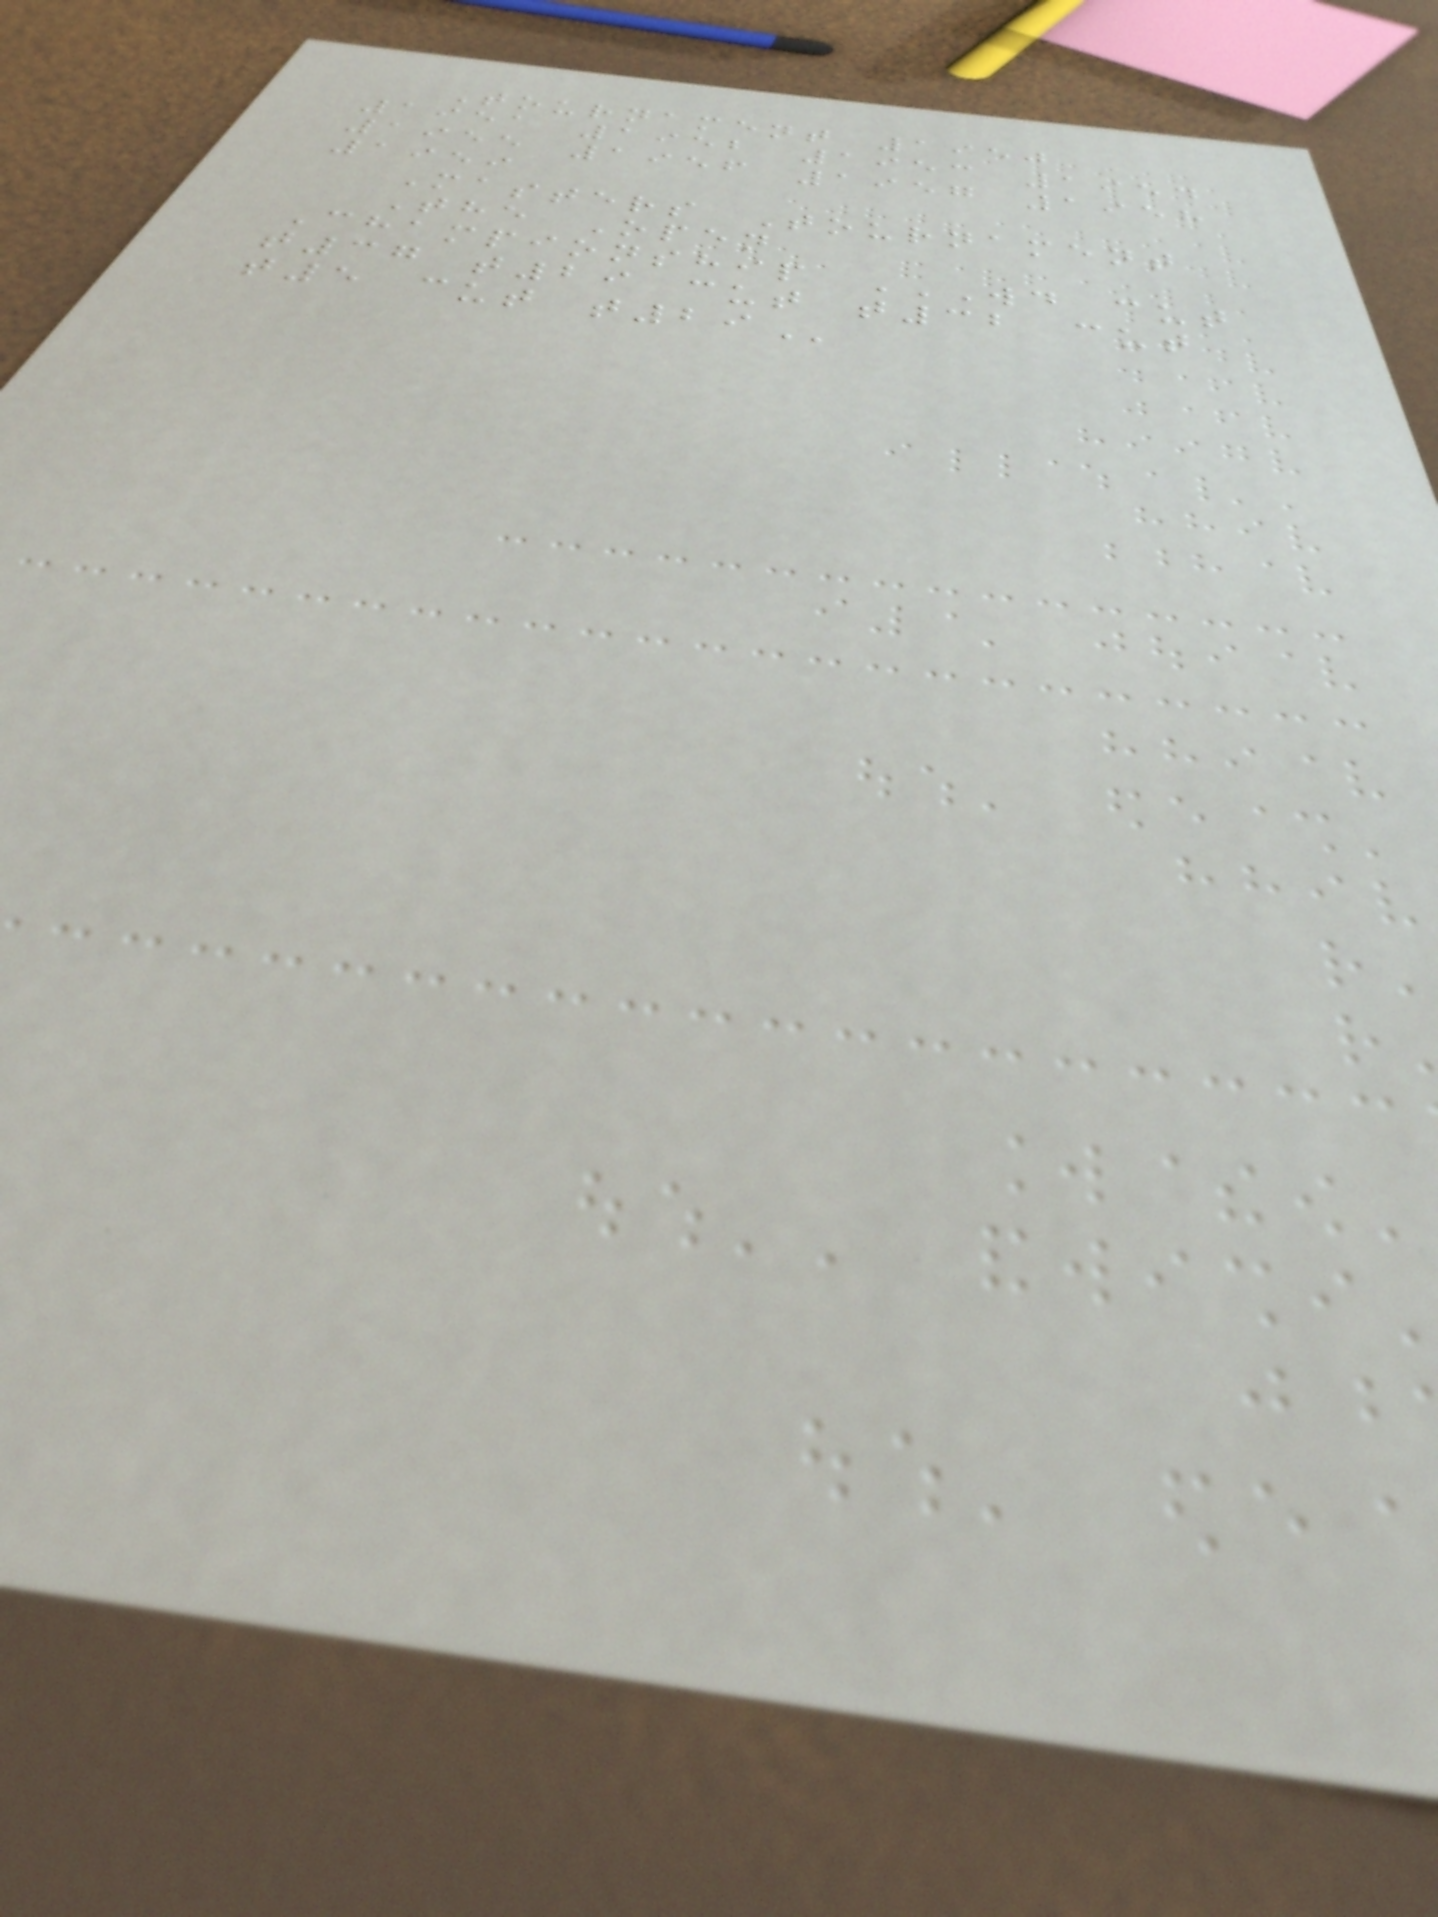Tournament 1950
1951 1952 1953 1954
1955 1956 1957 1958
1959
Masters Tournament
The Open
Championship WD CUT
t37 t29 cut t32 cut
t5 cut
